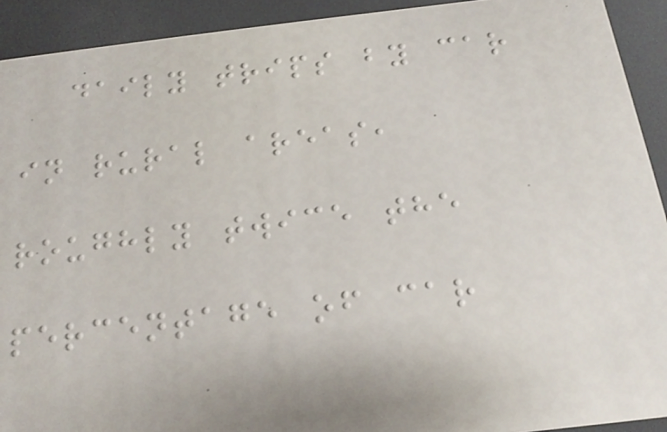daily trips by car
in rural areas,
roughly twice the
percentage of car
